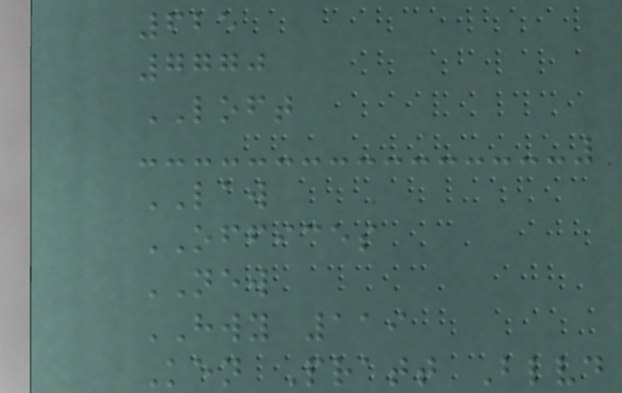625
7770
LOFT
LAW
OFFICES
NEW
HWY 119
Ken Pratt Blvd
